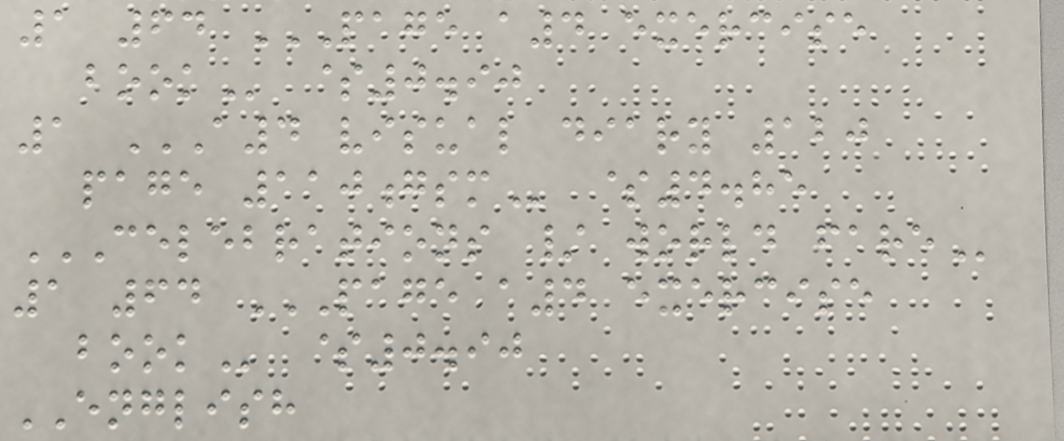1 64 PAGE A4 EXERCISE
BOOK $0.90
1 A4 VISUAL DIARY 120
PAGE 110GSM $4.85
CELEBRATIONS / WORLD FARE
1 64 PAGE A4 EXERCISE
BOOK $0.90
ENGLISH
